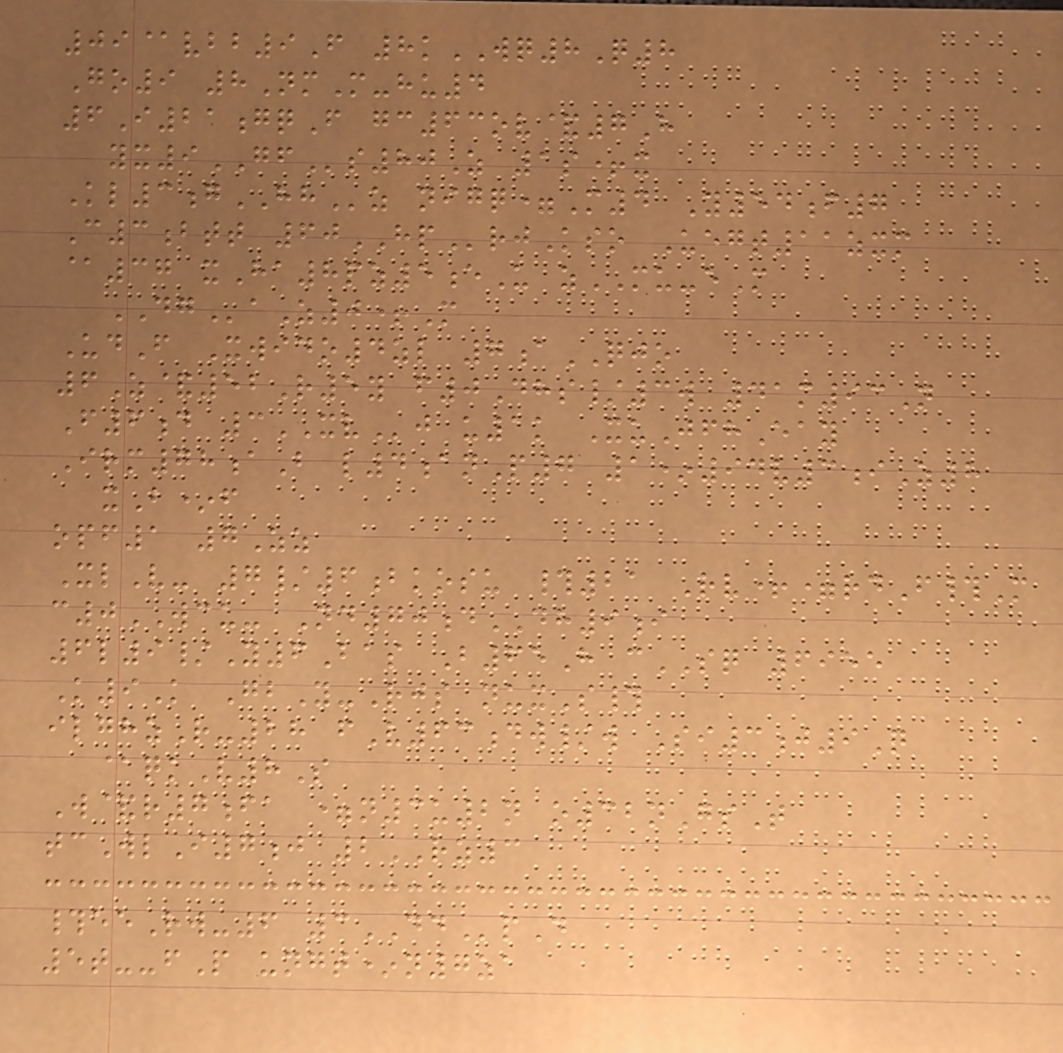09@vbb9F 8kWQ8Q8
Go9 8NmM-hu4
6I21gqF gc63ov&7H
yx9GFs80Z 1s+x
Kl3gHHz nigq=M4 Y54f7
C3btt 60HPrjKso Uegt11zxm
@37 xHa8pz5eU zMU-eM
DGaZ0+M
UdF Xwido4zl 7aQJO
6Z&52R5y f0Dhs/3w 41m93N
F6d 3XVj u1k XuJfhEay
Irm78aB l4anP7 1*94v3iZ8
xB*f
opf1 7Zz
XlV- 7/6bkosu #21 Rv+=rdF#M
c0WCU- Nd70dDH9i
6l9/Y6Bas B65H cSQ 6955
K9K GbY-Rjs nuxS#
ilghzR-28 fV63dw/w Si3j9Q
@qkV8S
W&r7fa =n3u2n o32nGsT
tcWlI7j 2RZ3
#eeRw-6 3DDpD
5t--fP ungt*n7za
